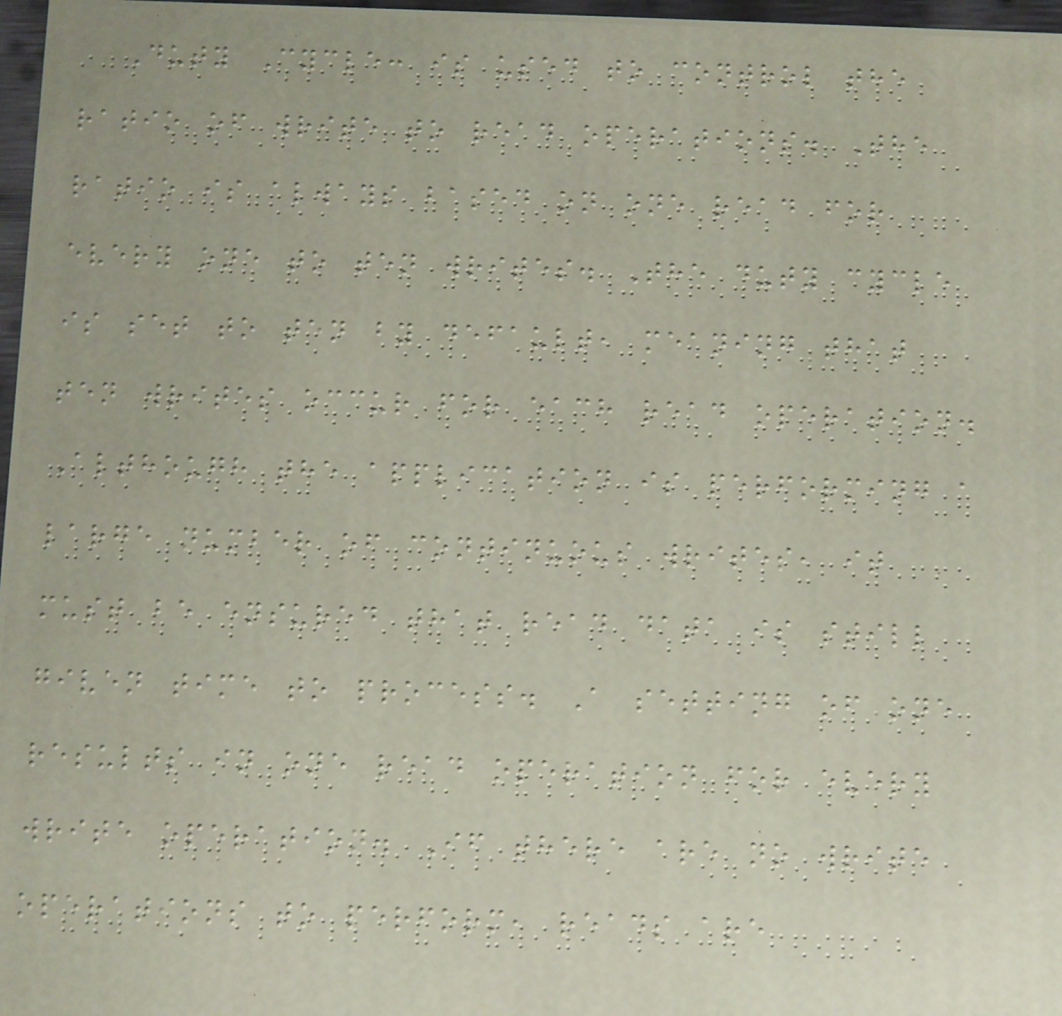Duty Cycle: is used to control the
ratio of write to read operations. The
ratio is always based on one read for
every one to ten writes. The duty cycle
is set to ten by default, meaning that
ten writes occur for each read operation.
Although the application is performing a
large number of continuous writes, it
must be ensured that read data is still
given time to process. A setting of one
results in one read operation for every
write operation. If there are no write
operations to perform, reads are
